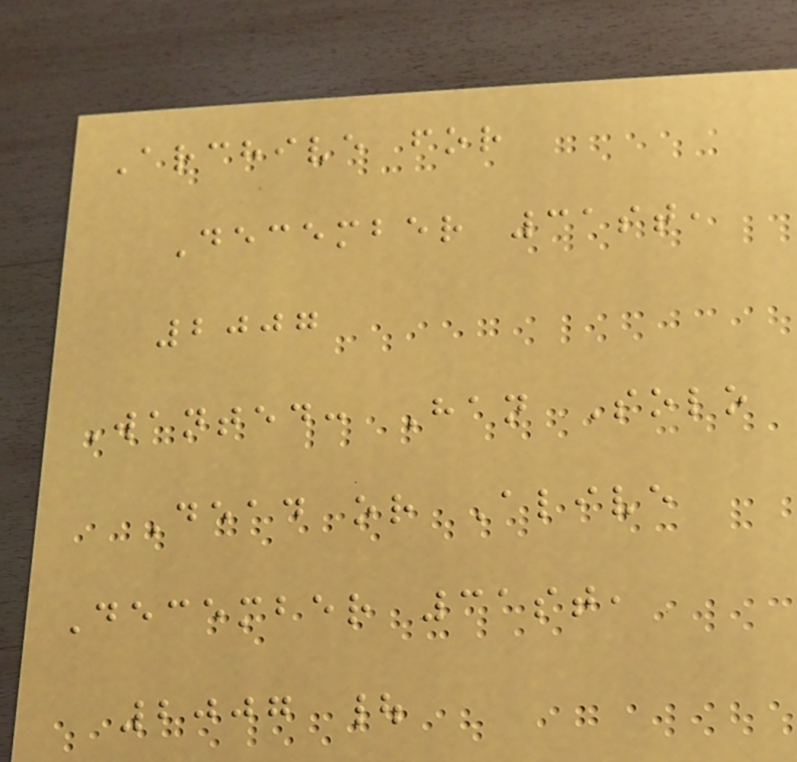Archive for
December 31st,
2007
Wanted: Han Solo
Dead or Alive
December 31st,
2007 |
